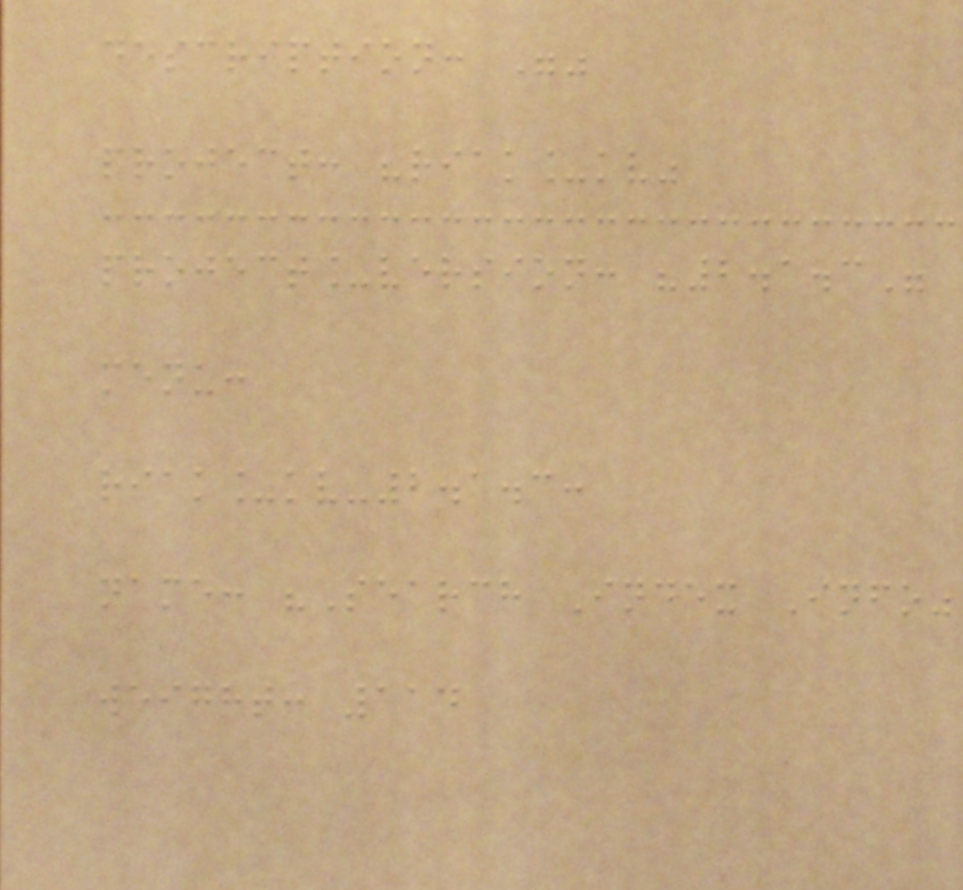description: ""
project: "riak_kv"
project_version: "2.1.3"
menu:
riak_kv-2.1.3:
name: "Search Index Info"
weight: 114
